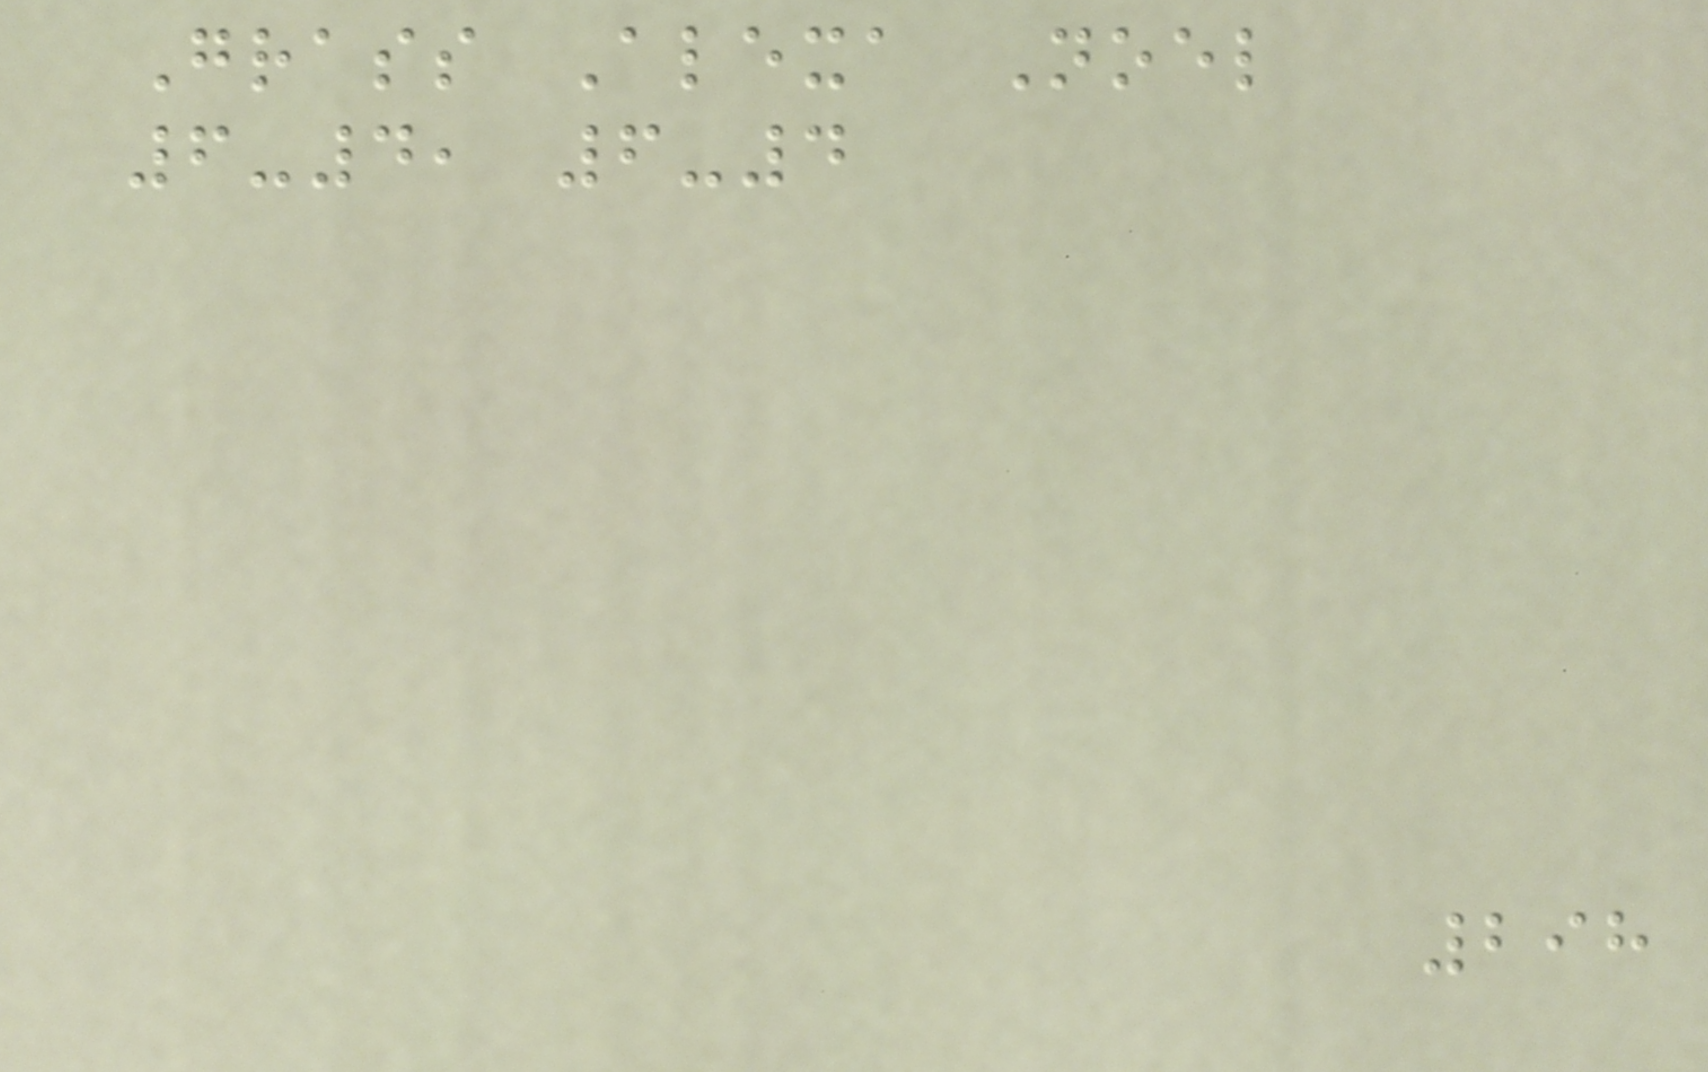Grass Alexa Noel
6-4, 6-4
298
